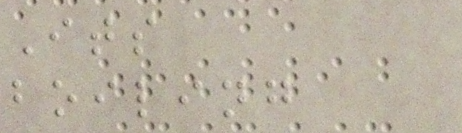Its
boiling
